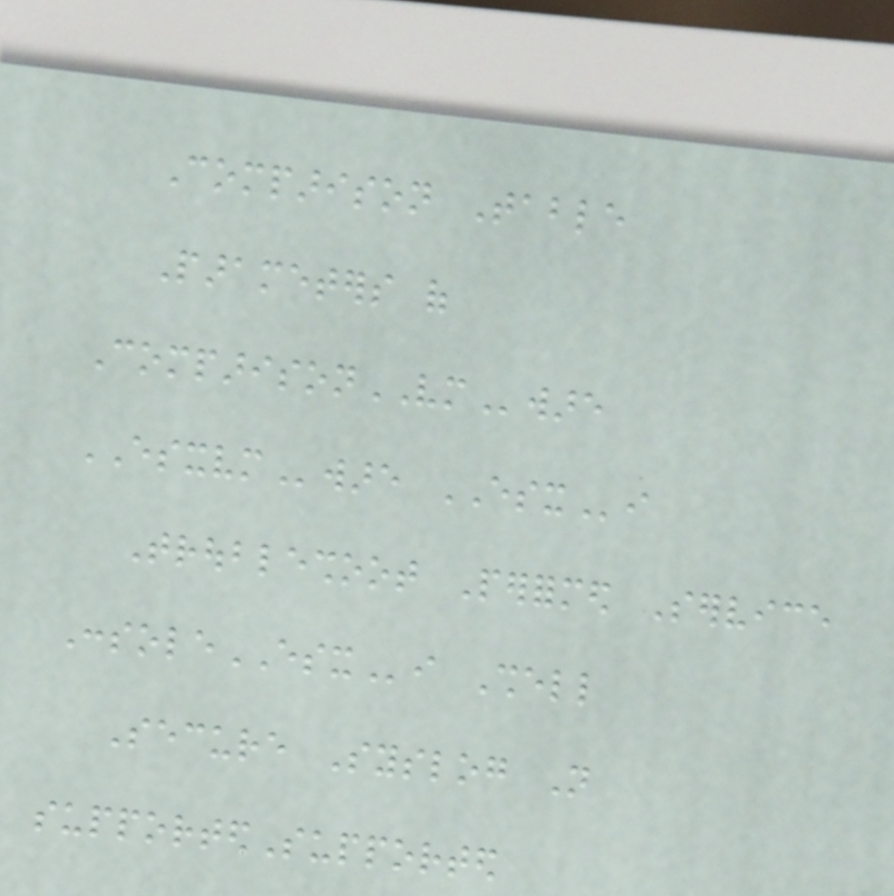Comparison Table
Parameters of
ComparisonVMware
ESXVMware ESXi
Troubleshoot Performed Service
ConsoleESXi Shell
Secure Syslog Not
supportedSupported
